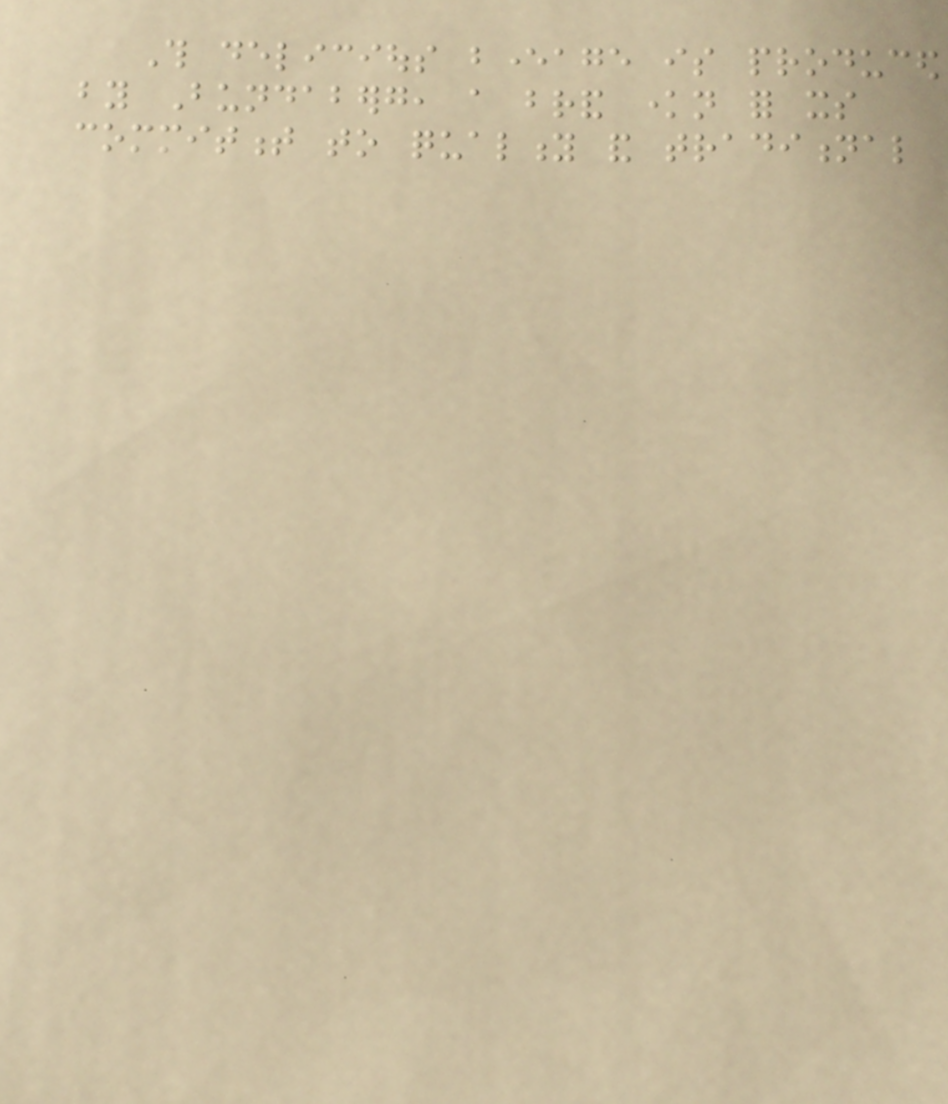This delicious beverage is produced
by Bundaberg, a brand known for its
commitment to quality and traditional
